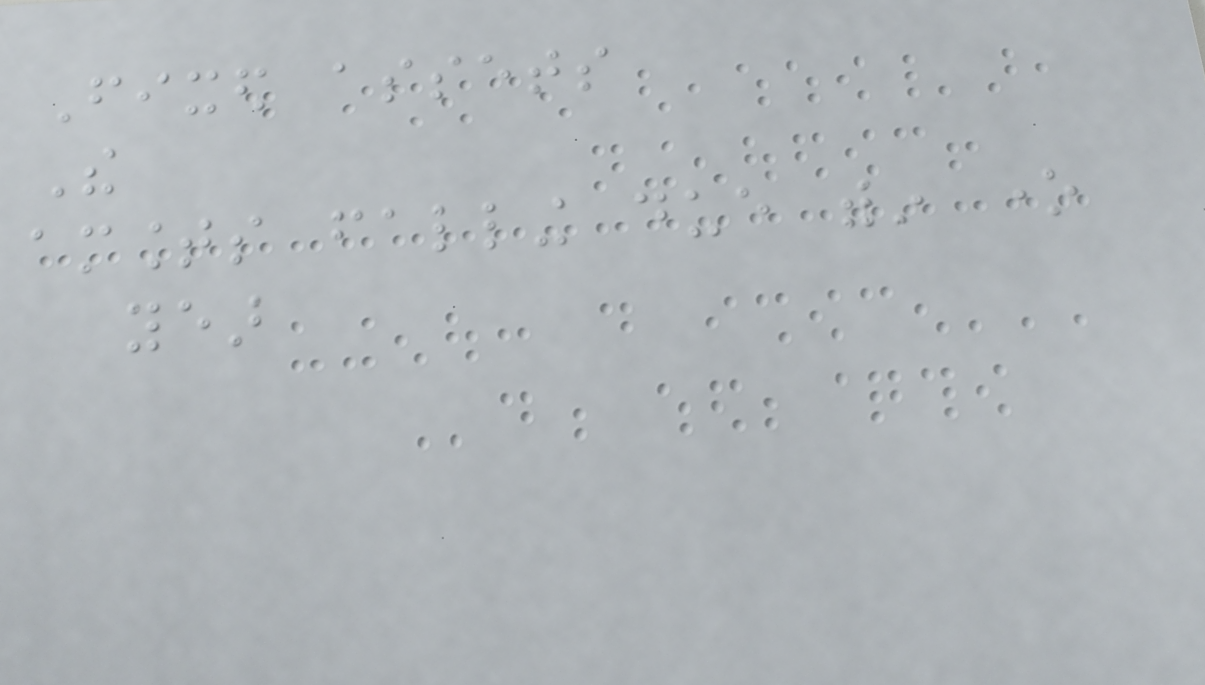Fixed assets
The
amounts falling due within one
year
